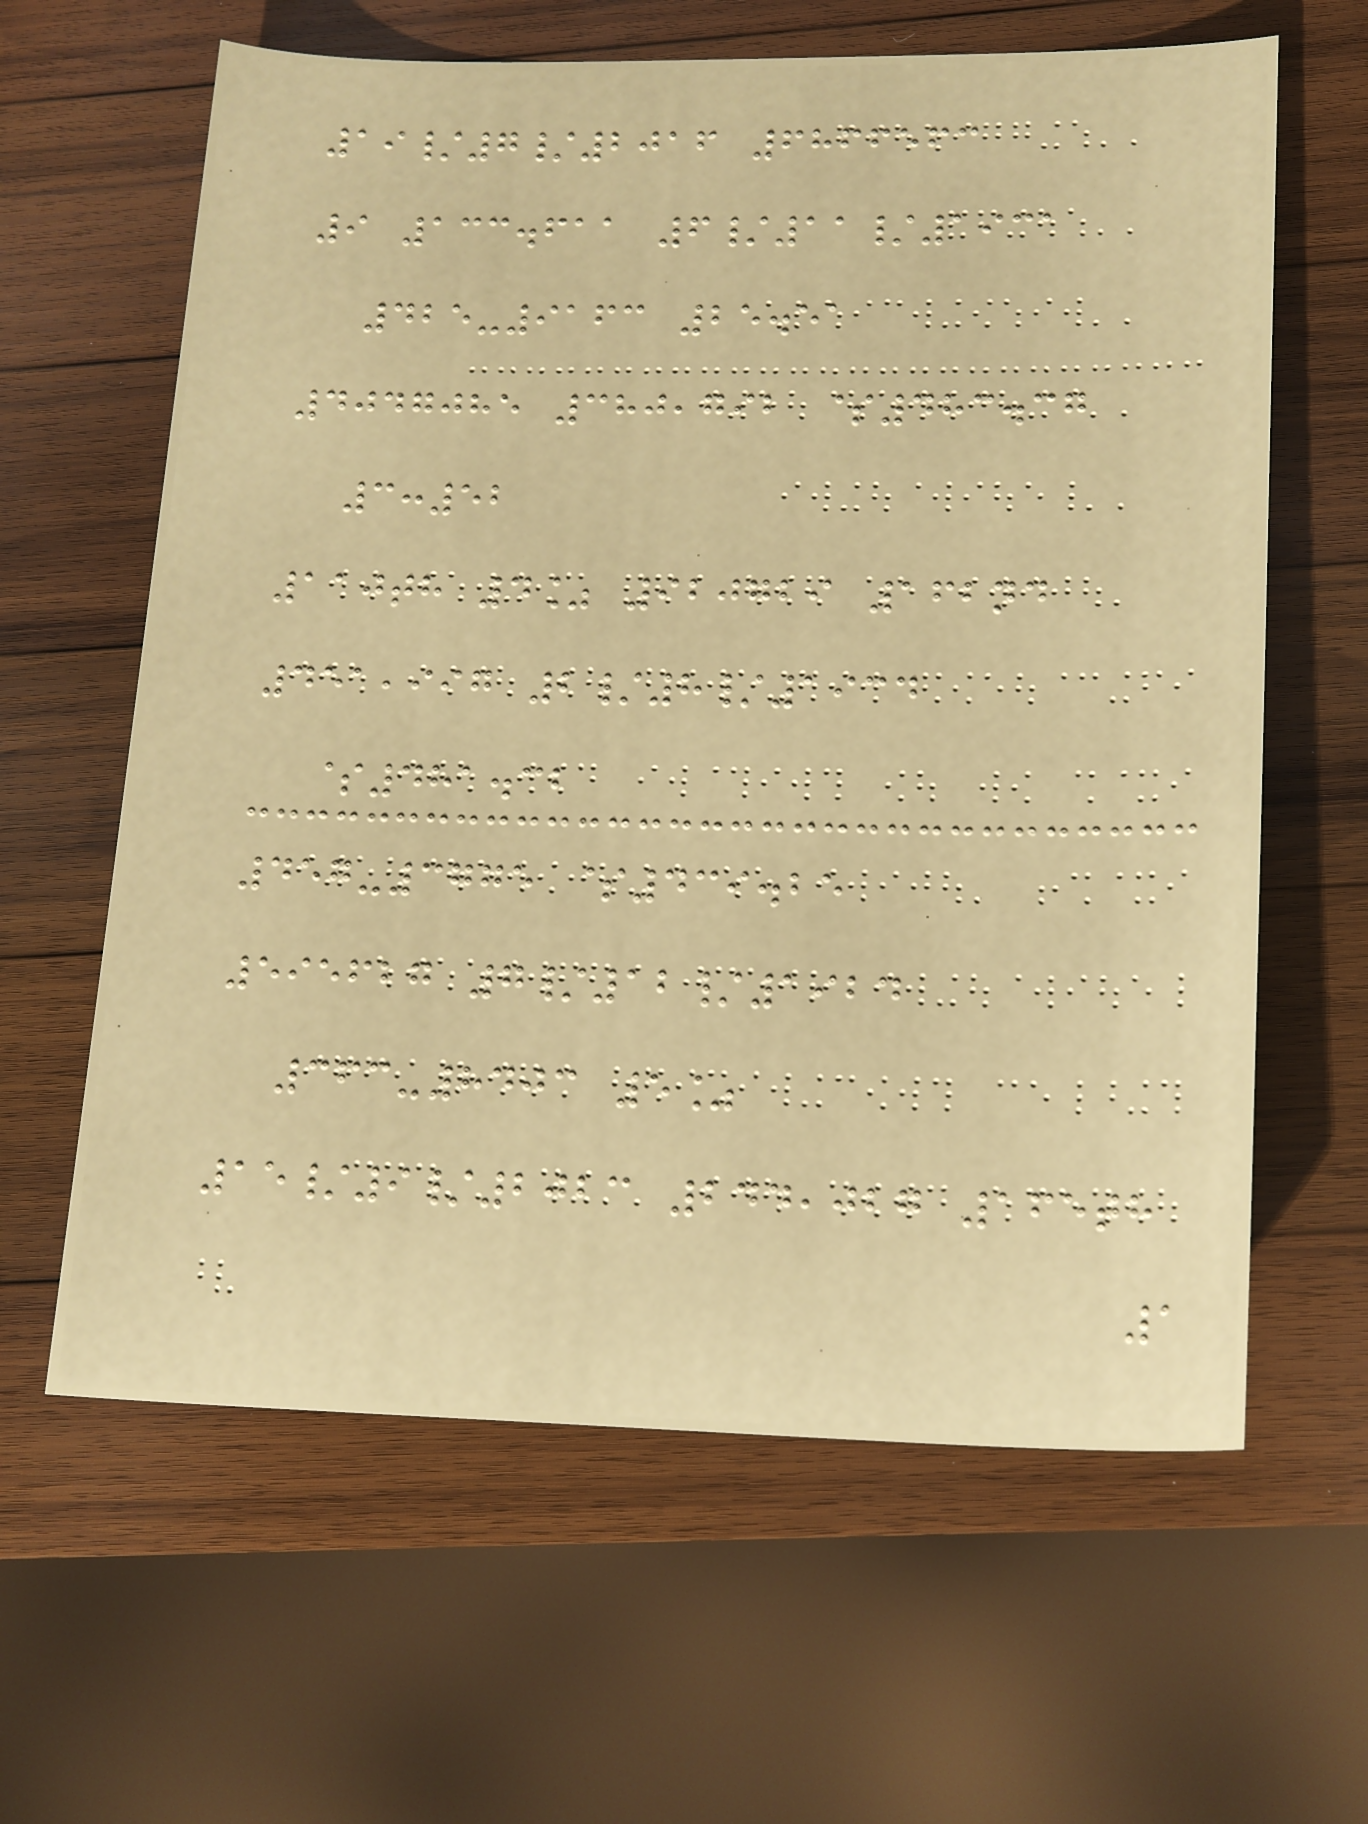19/7/2016 6866563
9 133.611 6/11/1931
425-9163 25.51
4047085 380,792 $483.37
3:52
110th 4% 920729 162nd
451,997 2/8/1934
$481.32
457-3775 $439.25
595627 7/12/1924
363-8403 5%
15/9/2023 244,027 165th
1
